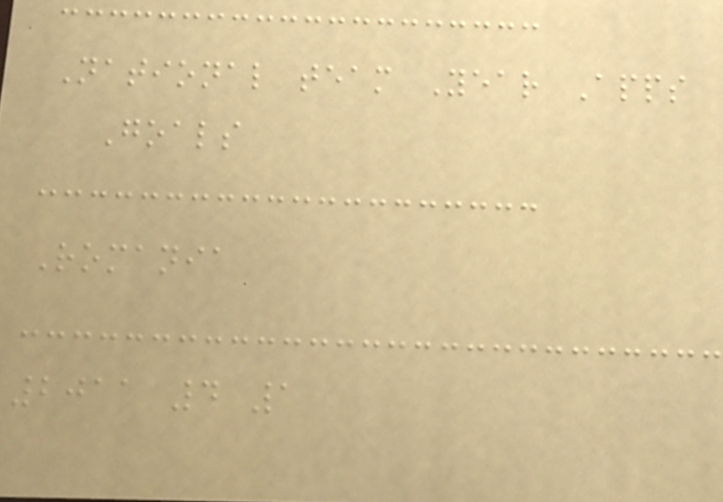National team Year Apps
Goals
Romania
2011 4 1
